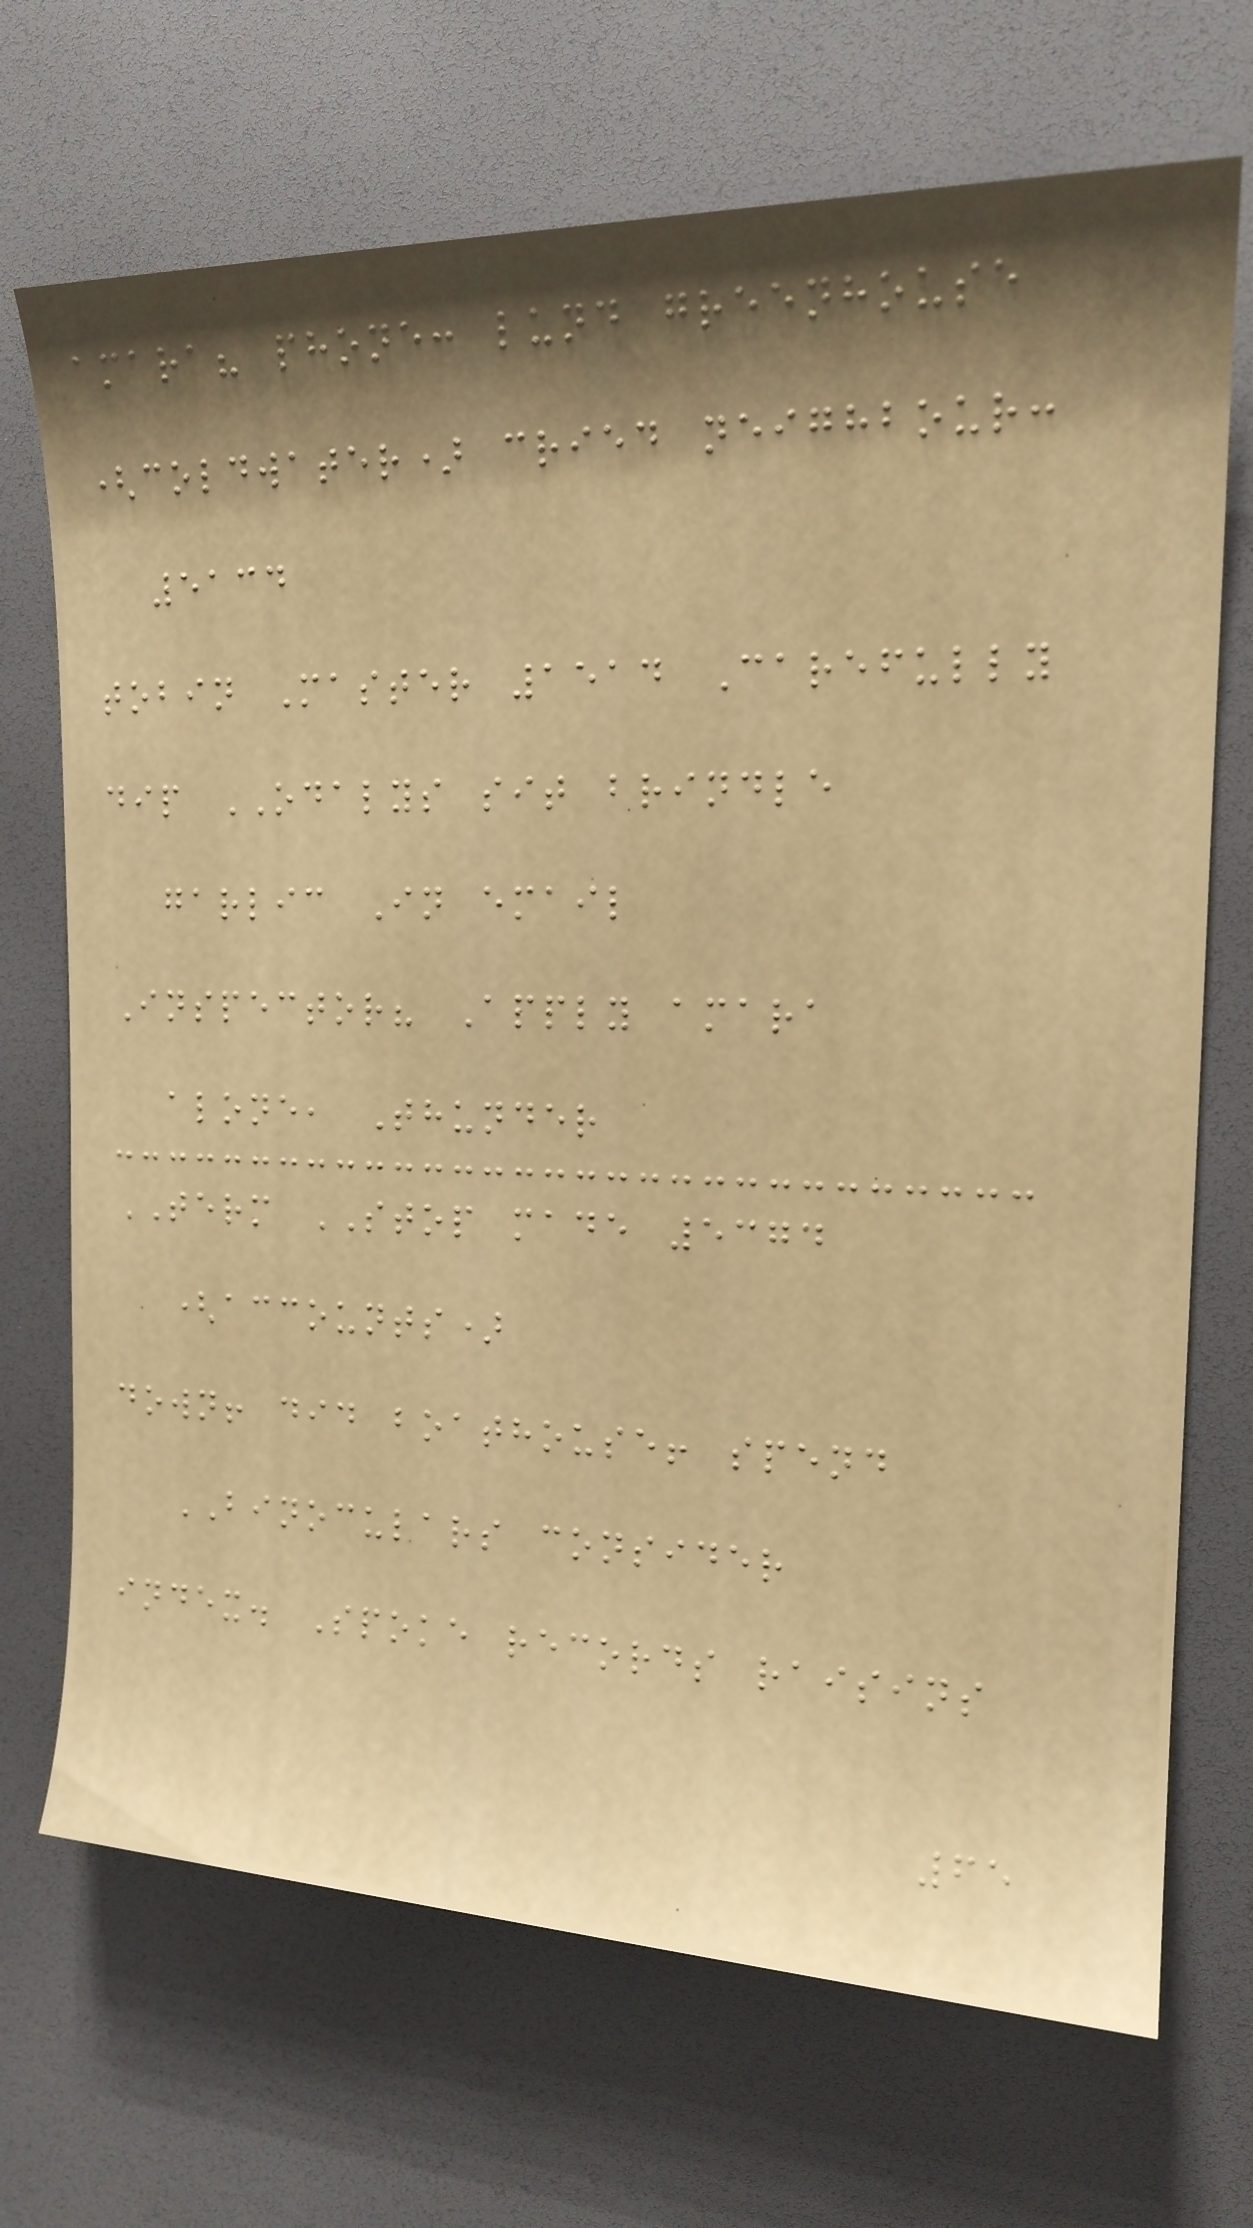amara? phone: lund greenhouse
(coldwater) cried neighbour:
5134
tobin Master 1514 Carefully
dip ODALYS sit brindle
garlic In email
Inspector? Apply amara
alone, Thunder
TERM STOP made 5374
(accounts)
down! did boathouse! spend
BINOCULARS consider
index. Spoke records raisins
65
